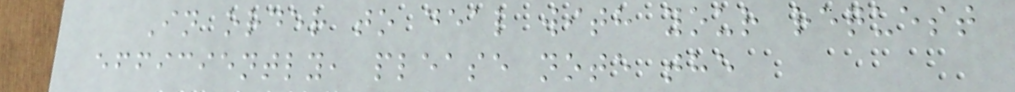In order to deal with your request
efficiently, please note the
